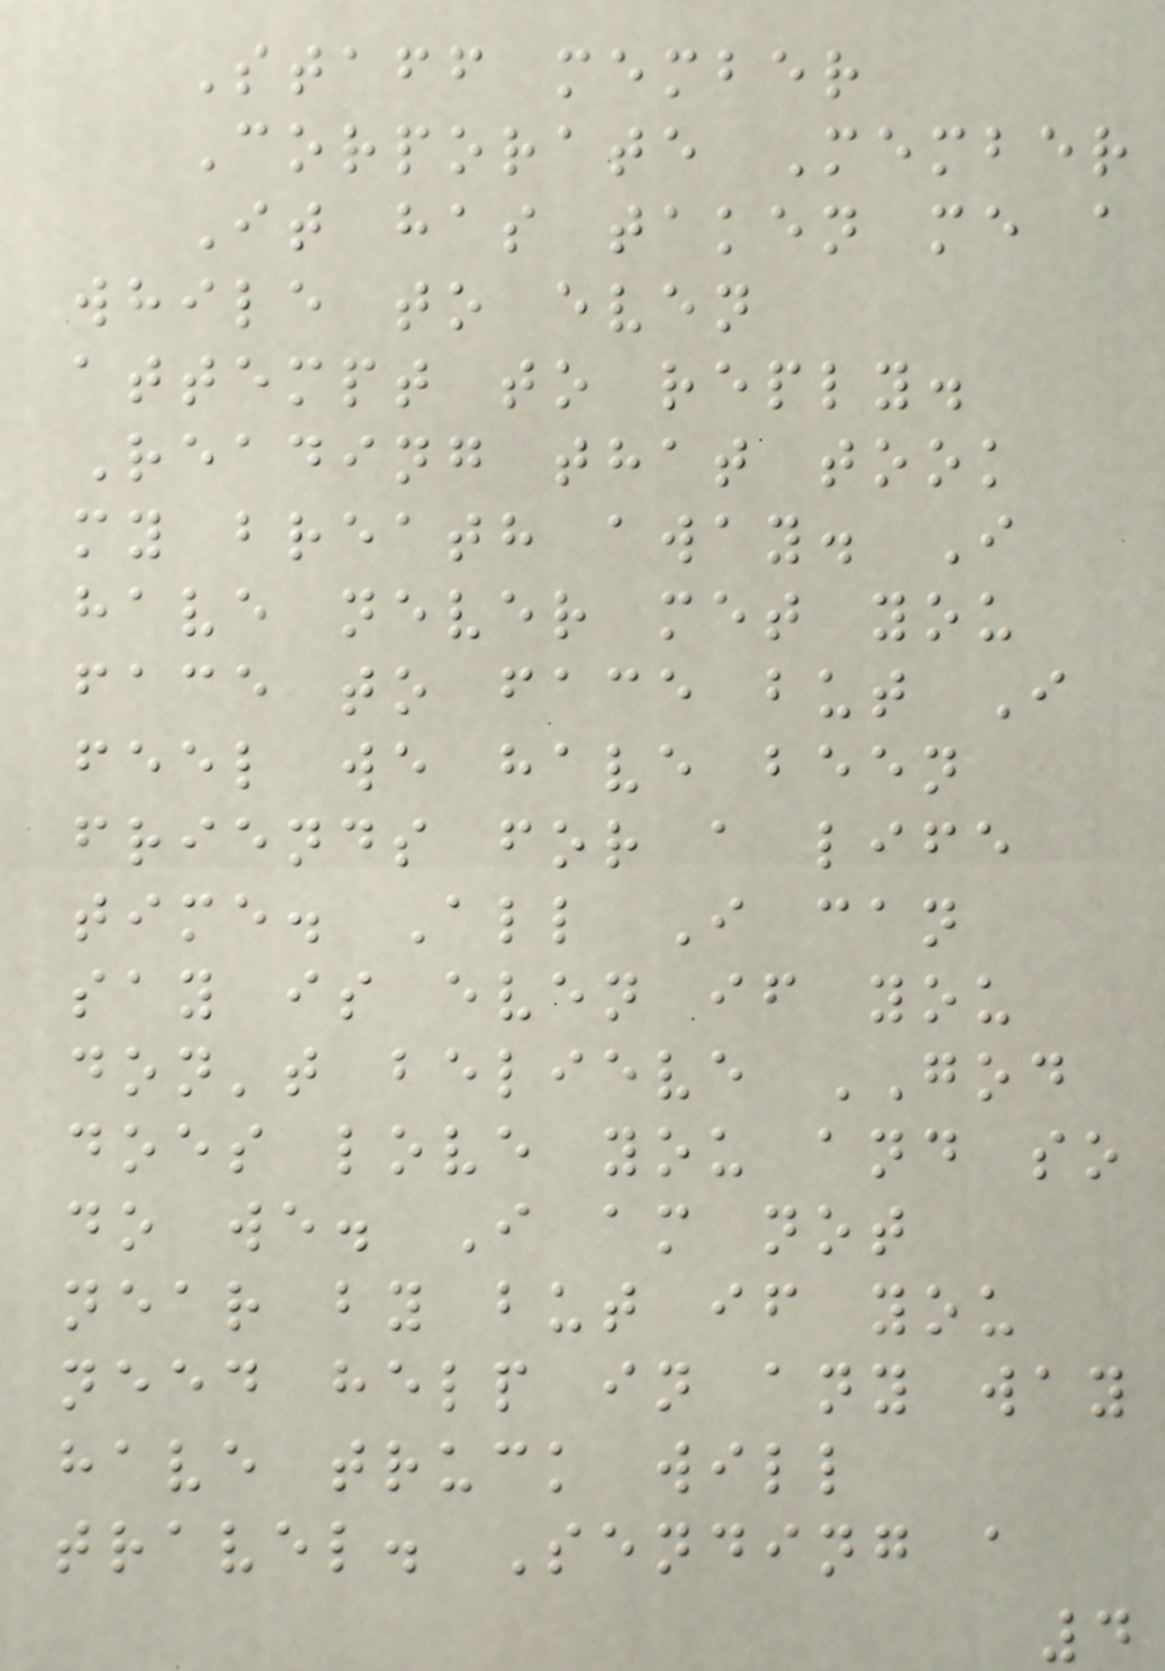Staff member
Corporate Member
It has taken me a
while to even
attempt to reply.
Reading that took
my breath away. I
have never met you
face to face but I
feel we have been
friends for a life
time. All I can
say is even if you
don't believe GOD
does love you and so
do we. I am not
near by but if you
need help in any way
have truck will
travel. Sending a
4
